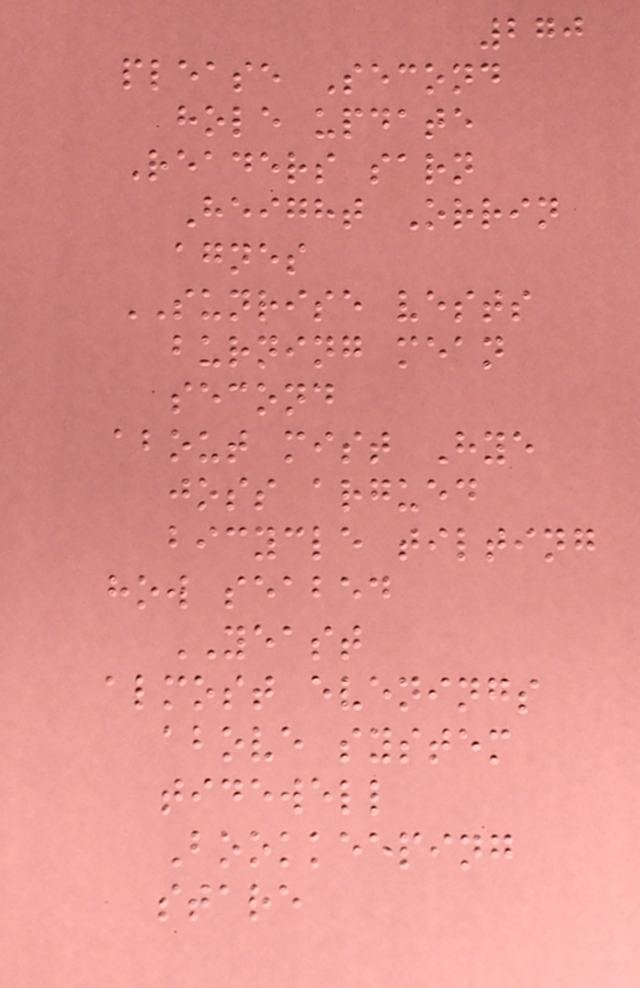270
please Second
hole update
Readers sarn
Height Orrin
agnes
SUNRISE vests
burning mean
second
about mist Hye
joss argued
bicycle tilting
how seabed
YEAST
almost evenings
above system
tidewell
Bookkeeping
stare
